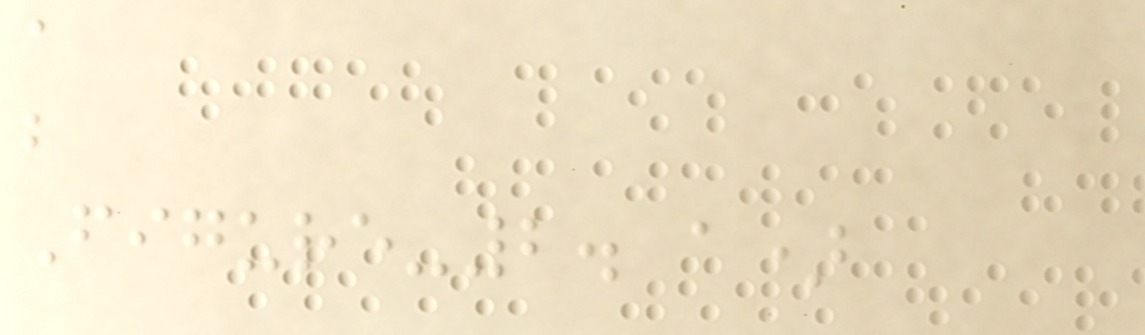a
b
Figure-2. a)
